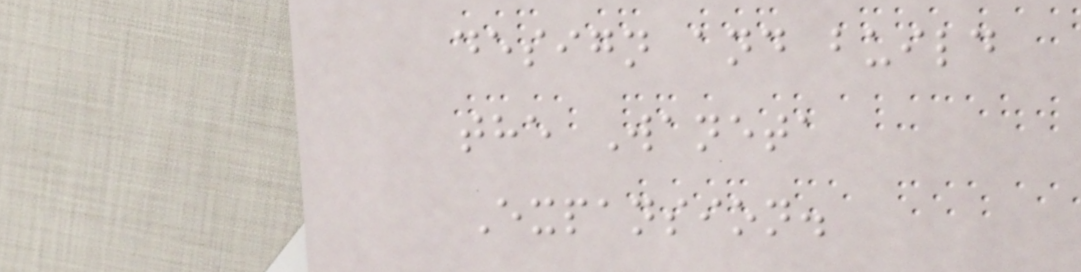design and build
the Waneta
Expansion.
